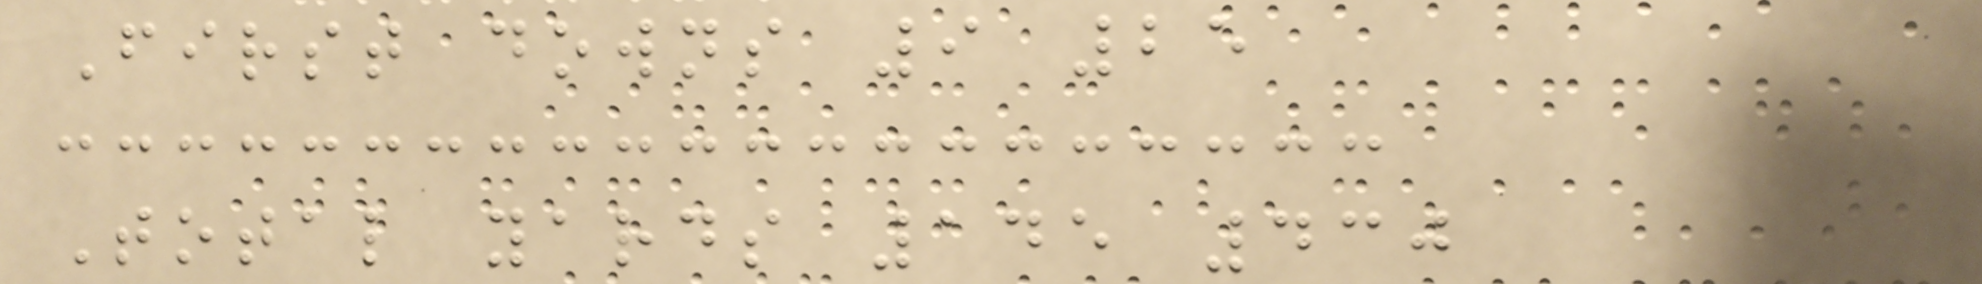First downs 9 25
Total yards 145 430
